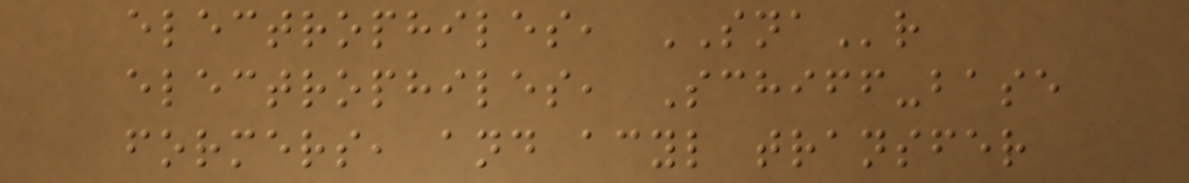electrophiles, SNAr
electrophiles, Schiff-base
formers, and acyl transfer
